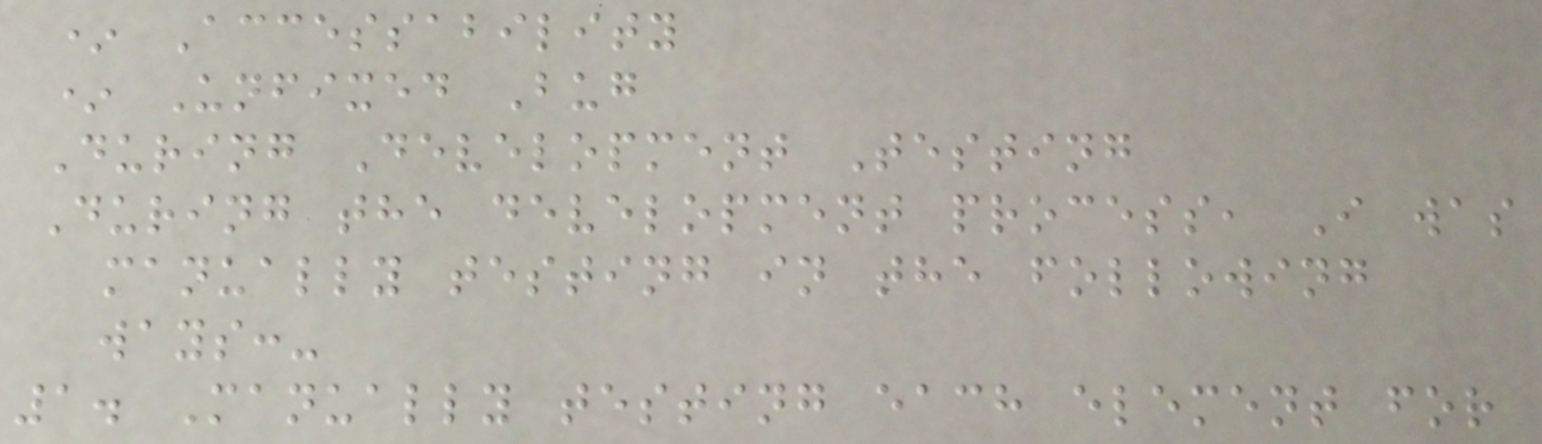* Accessability
* Unfixed Bug
During Development Testing
During the development process, I was
manually testing in the following
ways:-
1. Manually testing each element for
